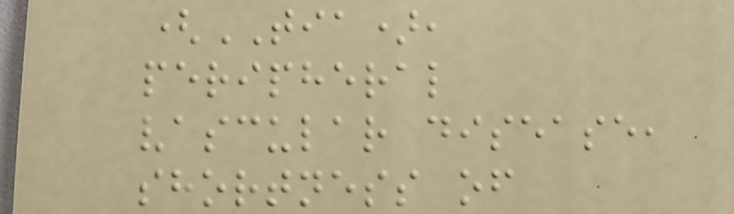(TIA),
peripheral
vascular disease,
shortness of
